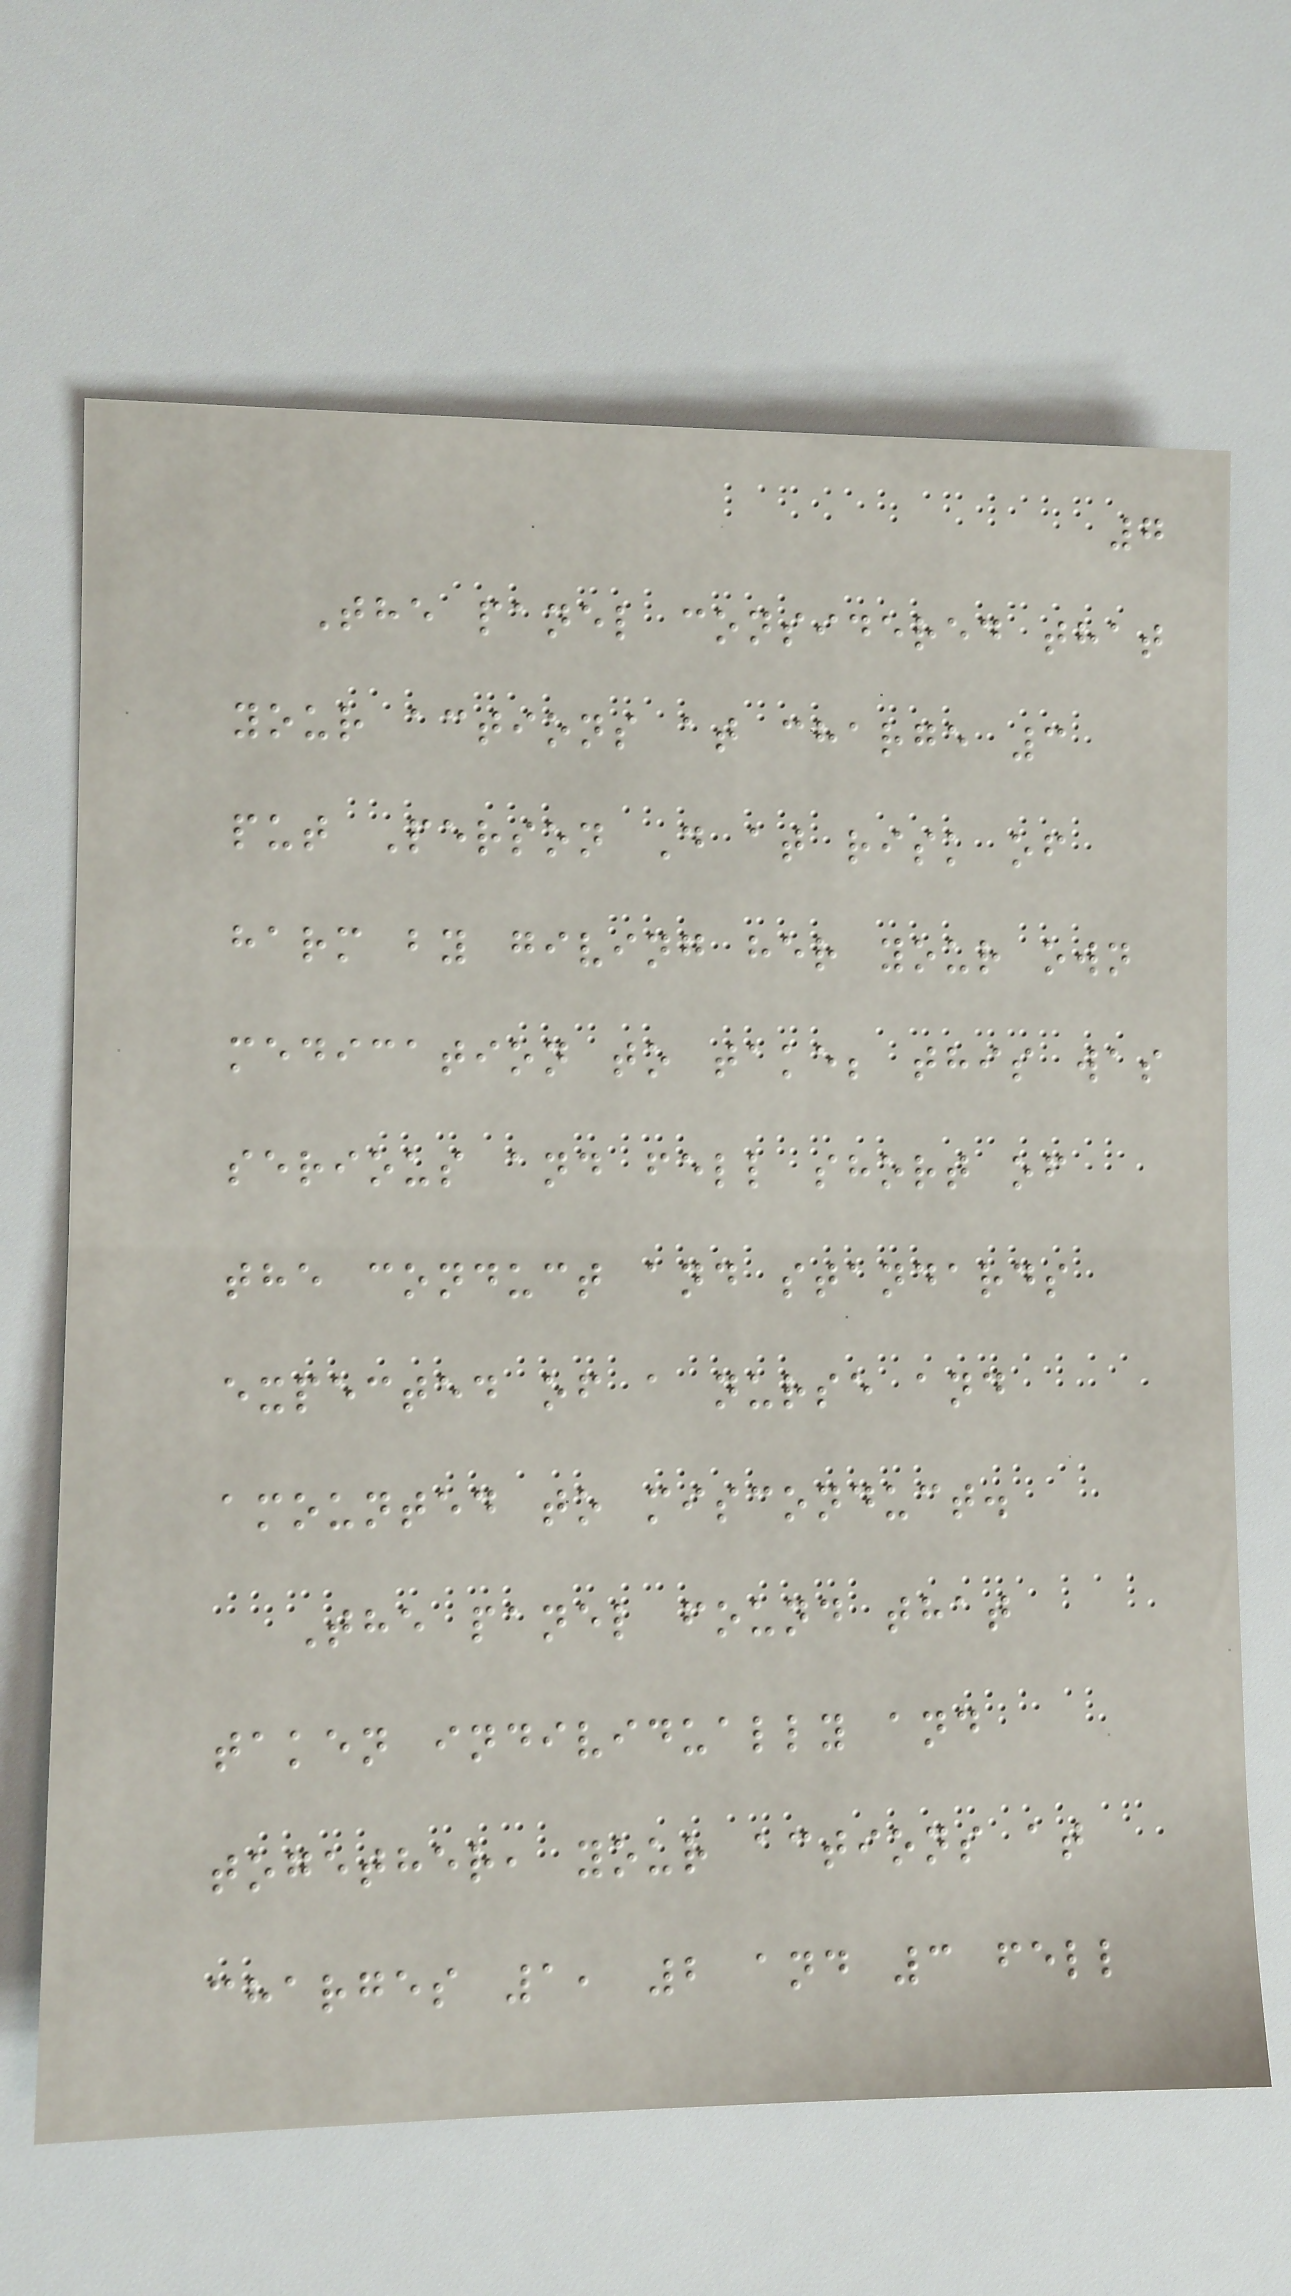7
The panel considered that
your actions at charge 3
put Person D at risk of
harm by giving her your own
medication to take; this was
serious and fell short of
the conduct and standards
expected of a nurse and
amounted to misconduct.
The panel found that
taken individually and
together, your actions at
charges 1, 2 and 3 fell
